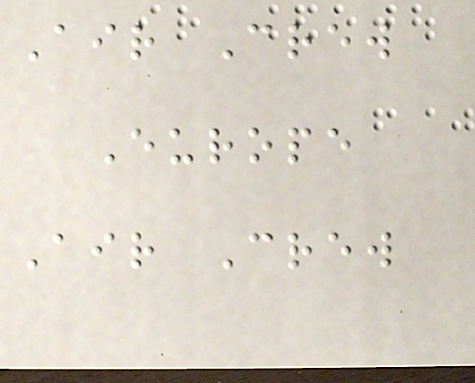Air Crew
Europe
Air Crew
